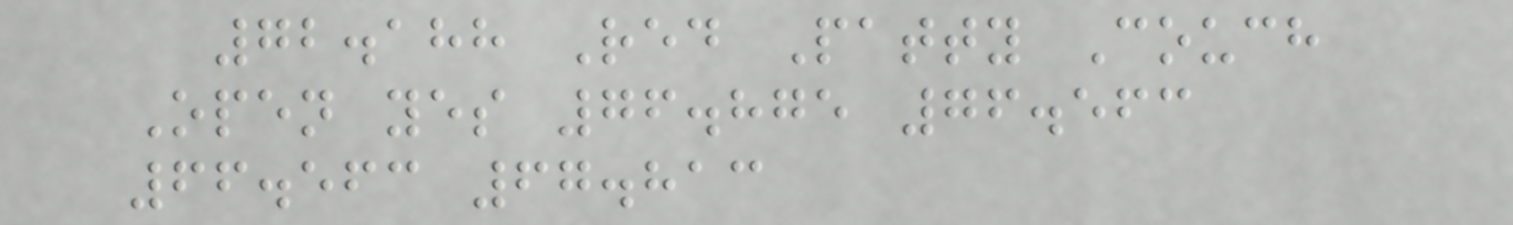72.188 Red Patty Couch
Open yes 76.875 76.563
66.563 67.813
